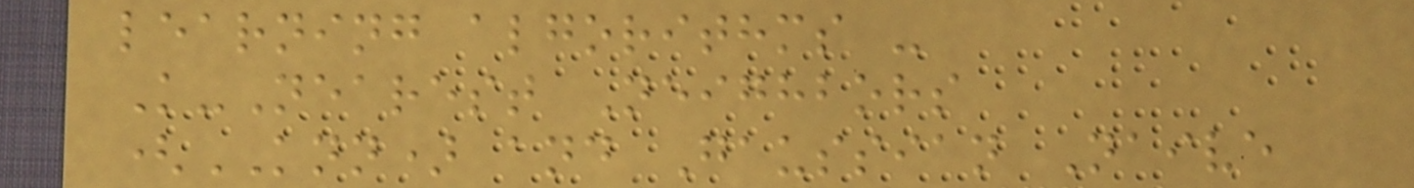learning algorithms -
K-Nearest Neighbors
(KNN) and Gaussian Naive
